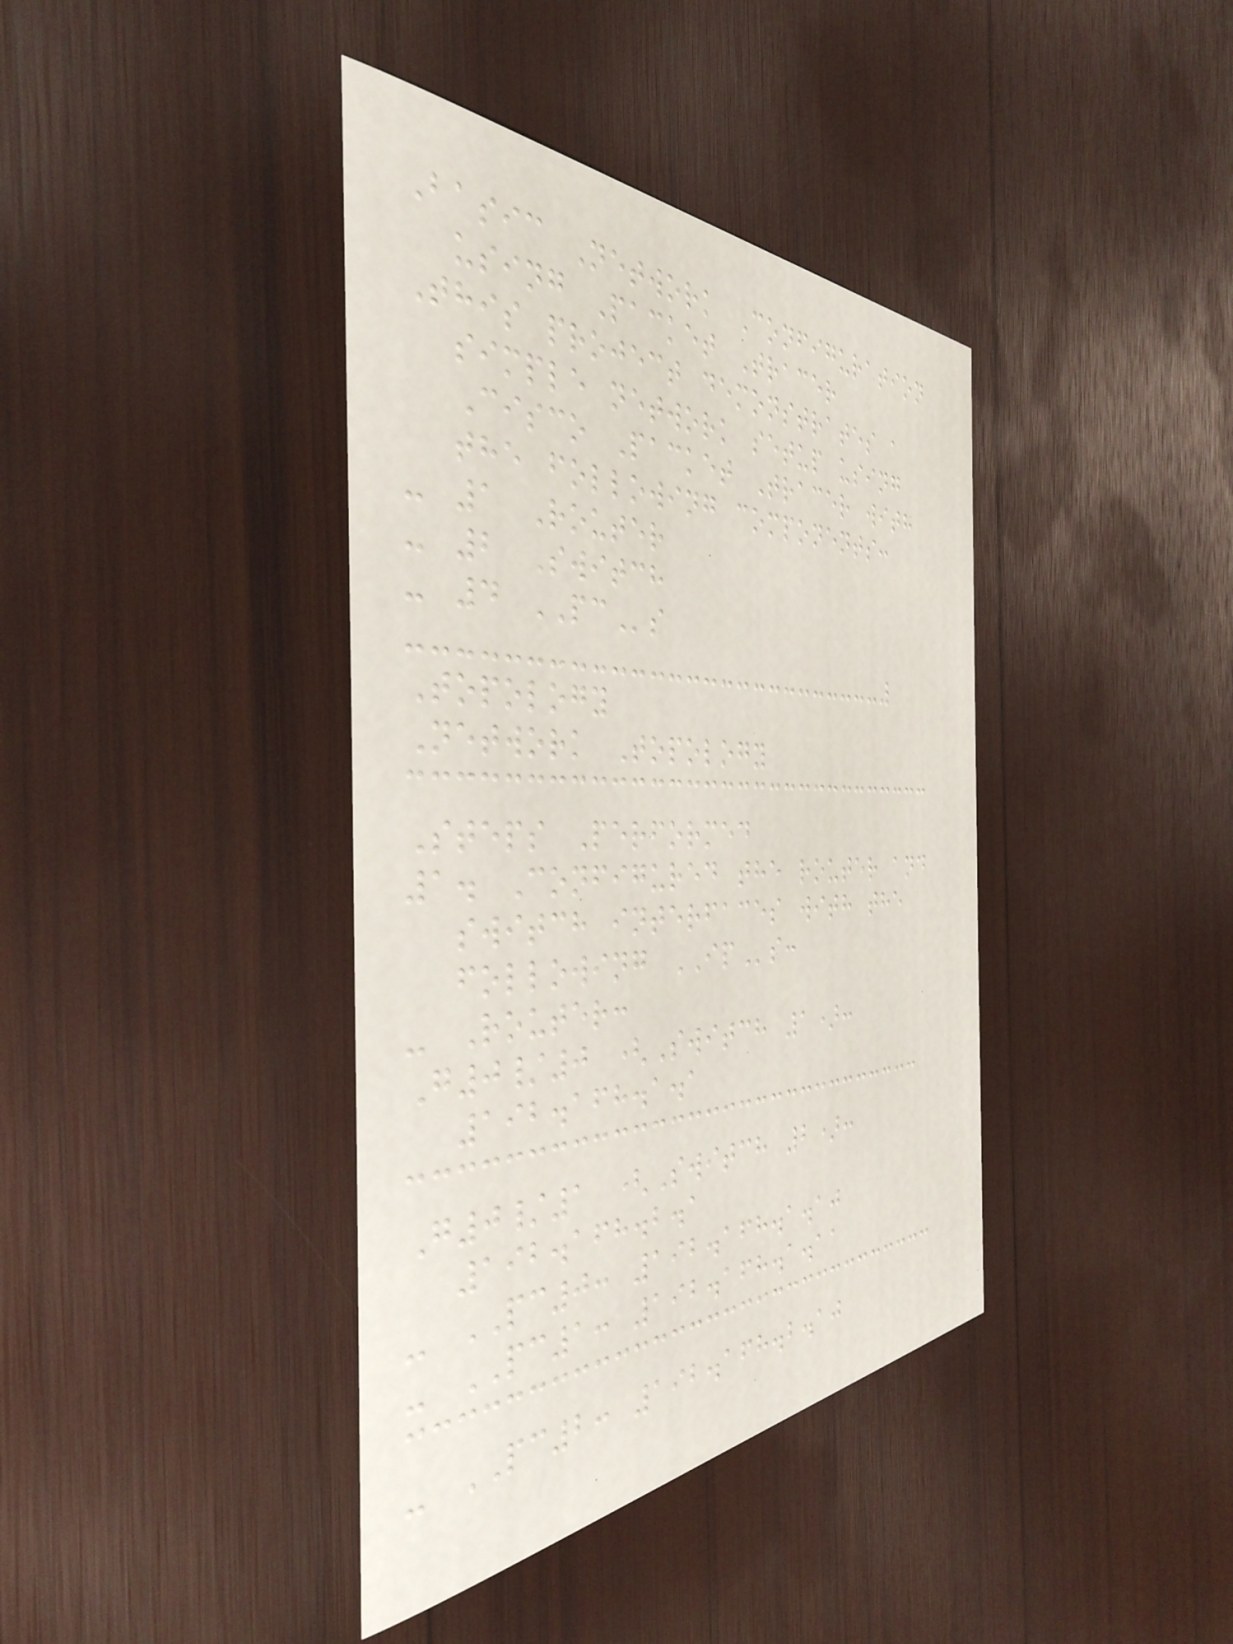Basic Network Configuration
using Packet Tracer
This project demonstrates a
simple network setup using
Cisco Packet Tracer with
the following components:
- 1 Router
- 2 Switch
- 4 PCs
Topology
Network Topology
Steps Performed
1. Configured the router and
switch interfaces with the
following IPs:
- Router:
G0/0 (Switch 1):
192.168.1.1
G0/1 (Switch 2):
192.168.2.1
- PC0: 192.168.1.10
- PC1: 192.168.1.11
- PC2: 192.168.2.10
